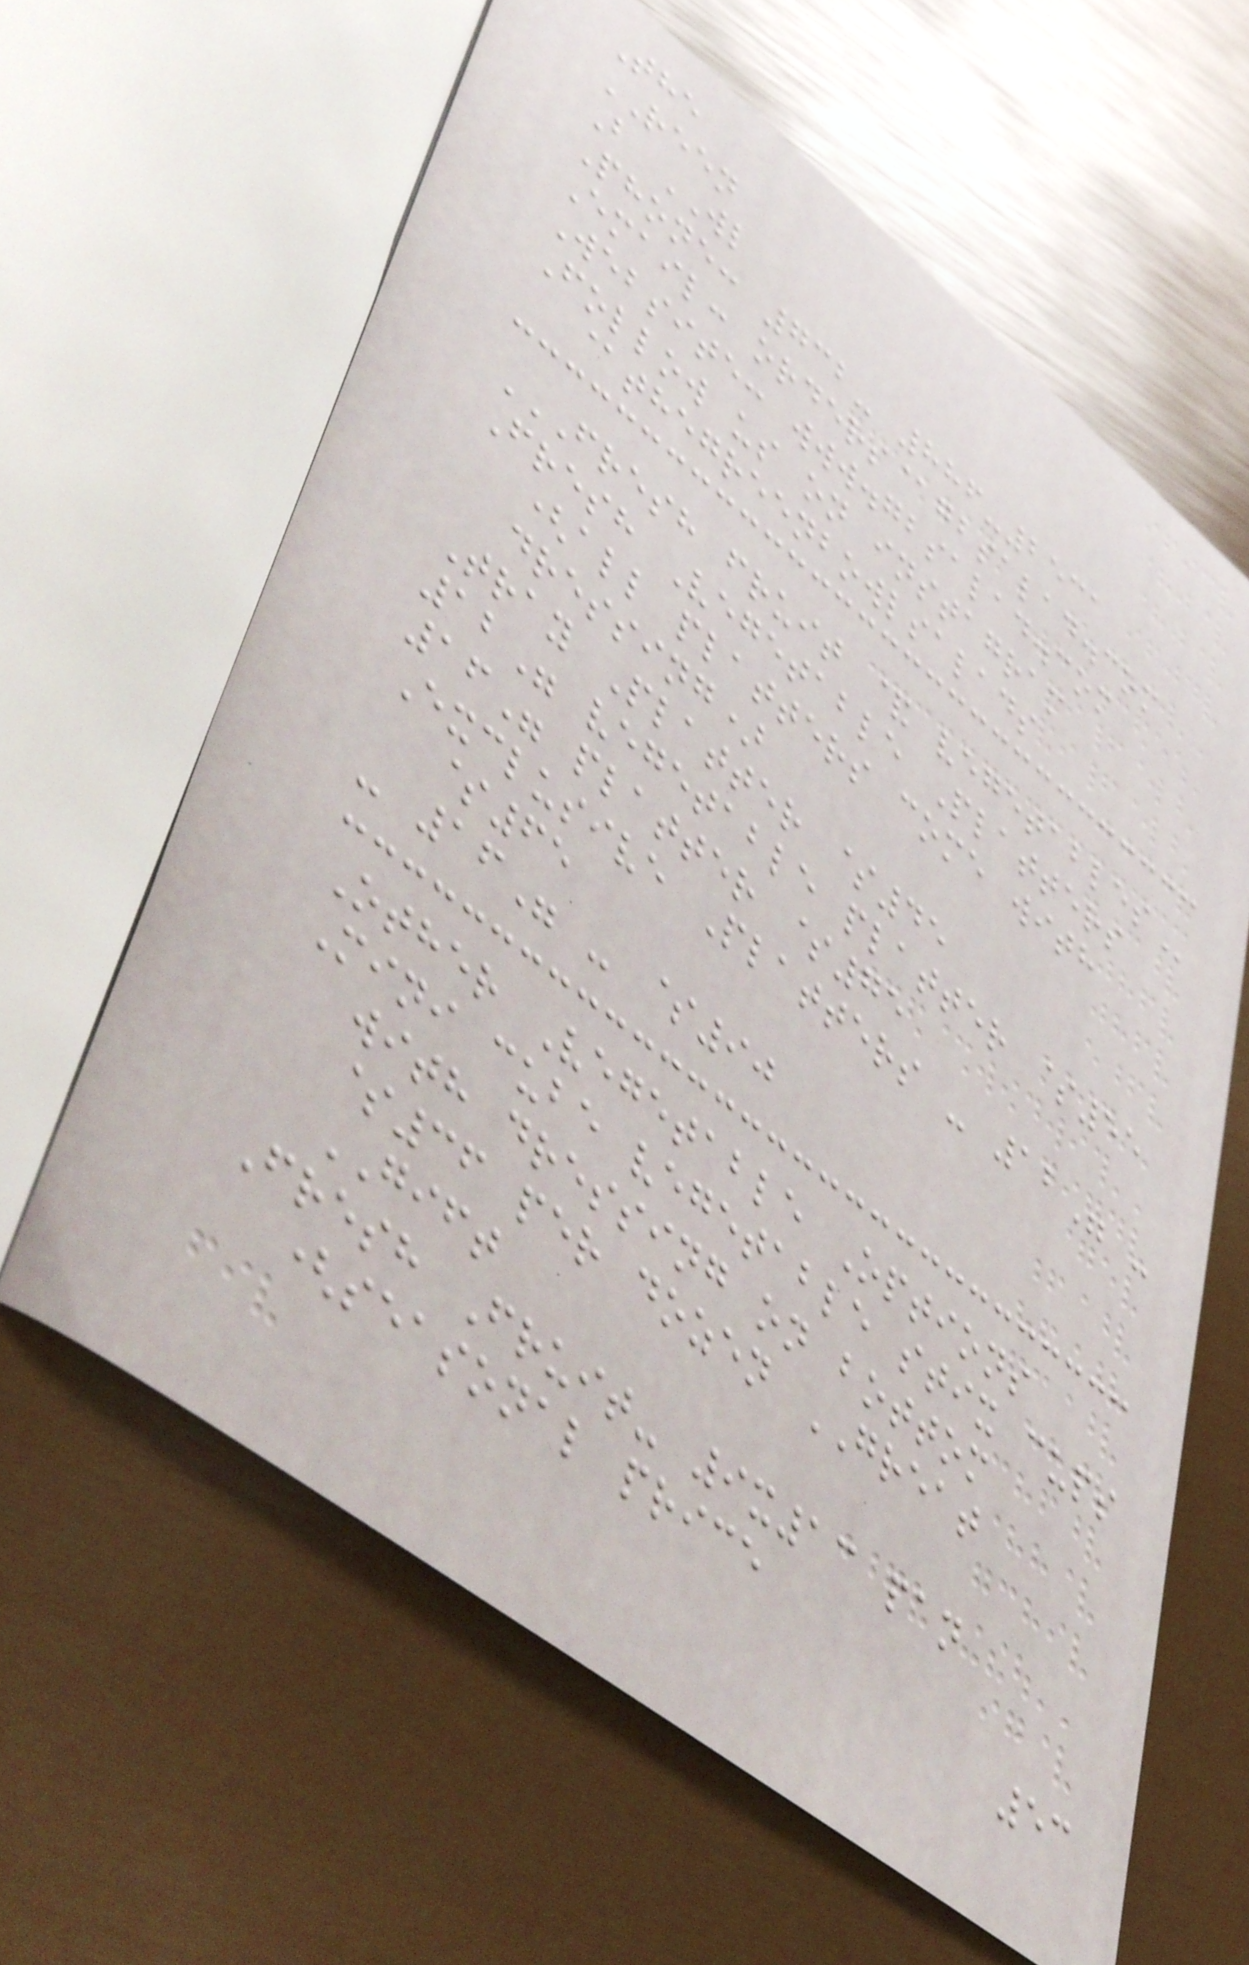The
REEN
B WL
Phone: 732- 886-2531
Email: orders@gbsalad.com
Website: www.gbsalad.com
Follow us on instagram
@thegreenbowlsalads
FRESH FRUIT & VEGETABLES
Fresh Vegetable Platters
(all platters come with
dressing)
Tray Platter $45
12" vegetable platter $55
16" platter $75
Exclusive Platters - 12" -
$65
- 16" - $90
Other Vegetable Options
Mini cube vegetable stix cups
with dressing on bottom
$36 per dozen GREAT
GIFT
Fresh Fruit- 9x13 pan
(seasonal price
53
